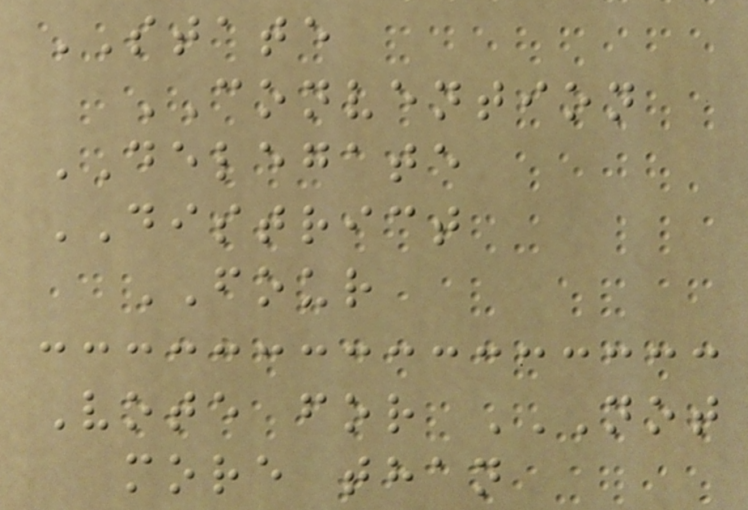STATE
CONVENTION
DELEGATE
DISTRICT
FOUR
Vote for NOT
MORE THAN
